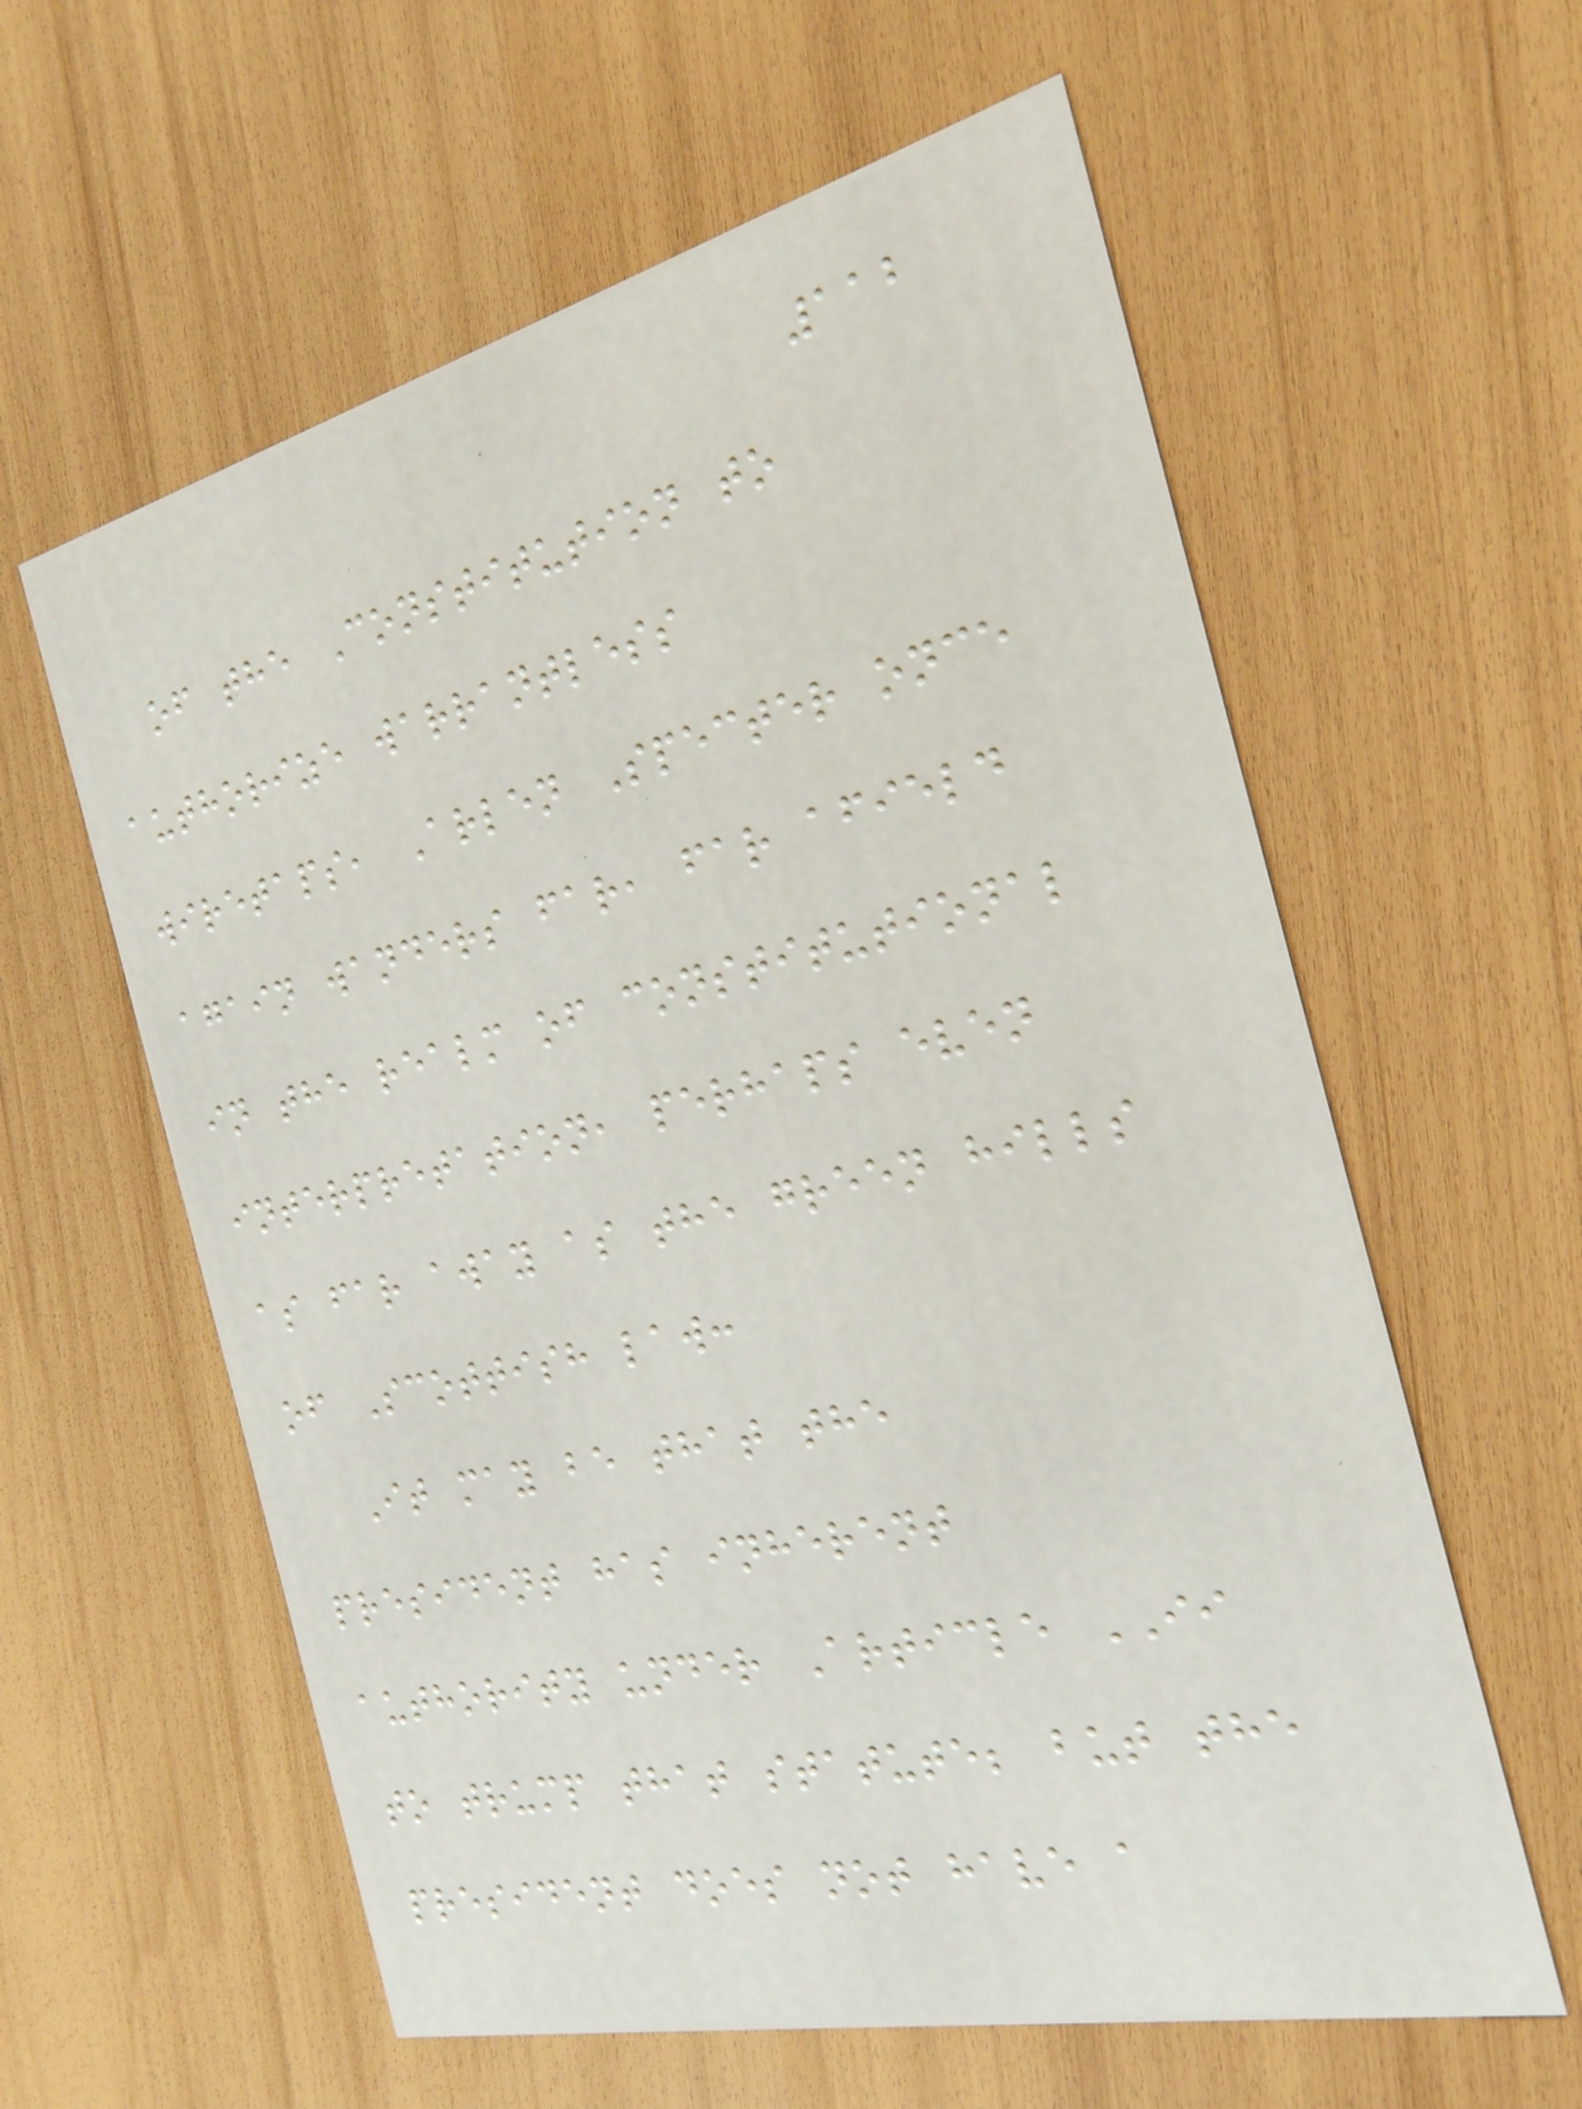112
of the Constitution to
authorize warrantless
wiretaps, Arlen Specter once
again wanders far, far afield
in the realm of constitutional
interpretation, perhaps even
as far away as the green hills
of Scottish law:
It may be that the
president has inherent
authority under Article II
to trump that statute; but the
president does not have a
